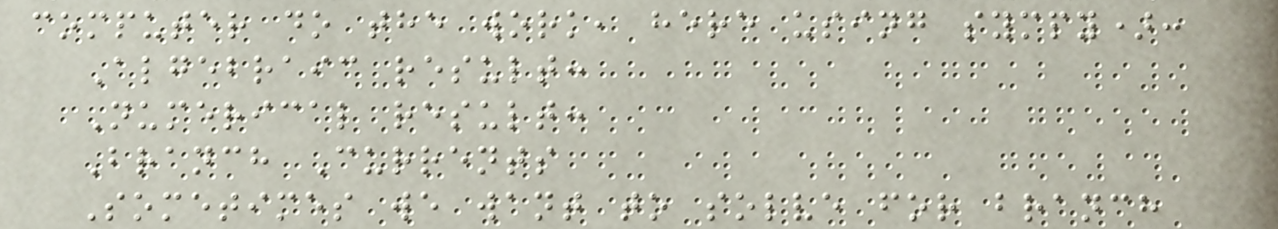computer do the work, here using sympy):
Algebraic result:
Numerical result:
Branch Currents
Sometimes we want to solve for branch
